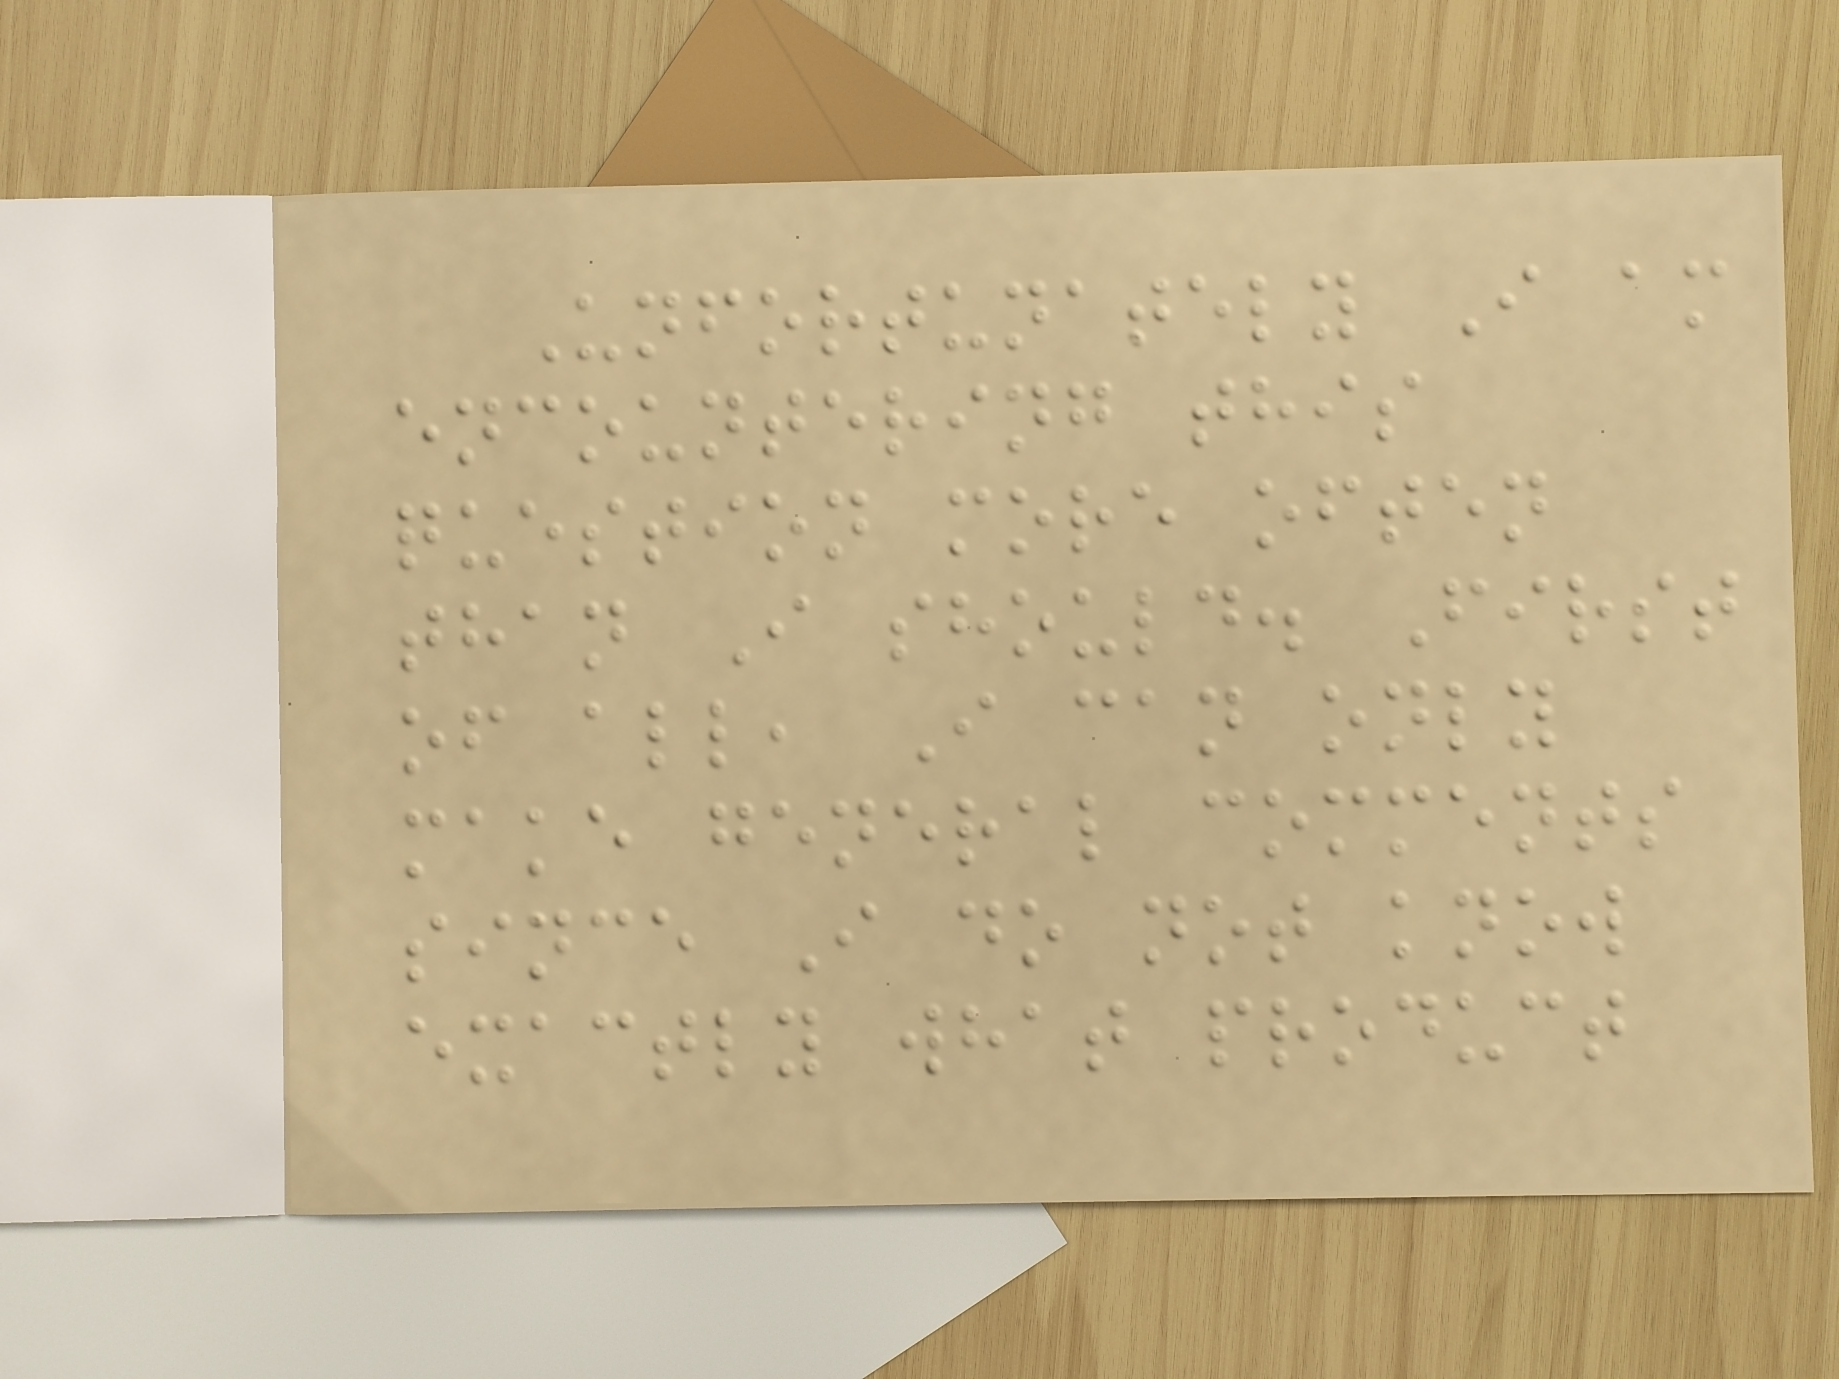Unfortunately I am
encountering this
question more often
than I should. First
of all, I can only
make general comments
since I do not know
exactly what product
